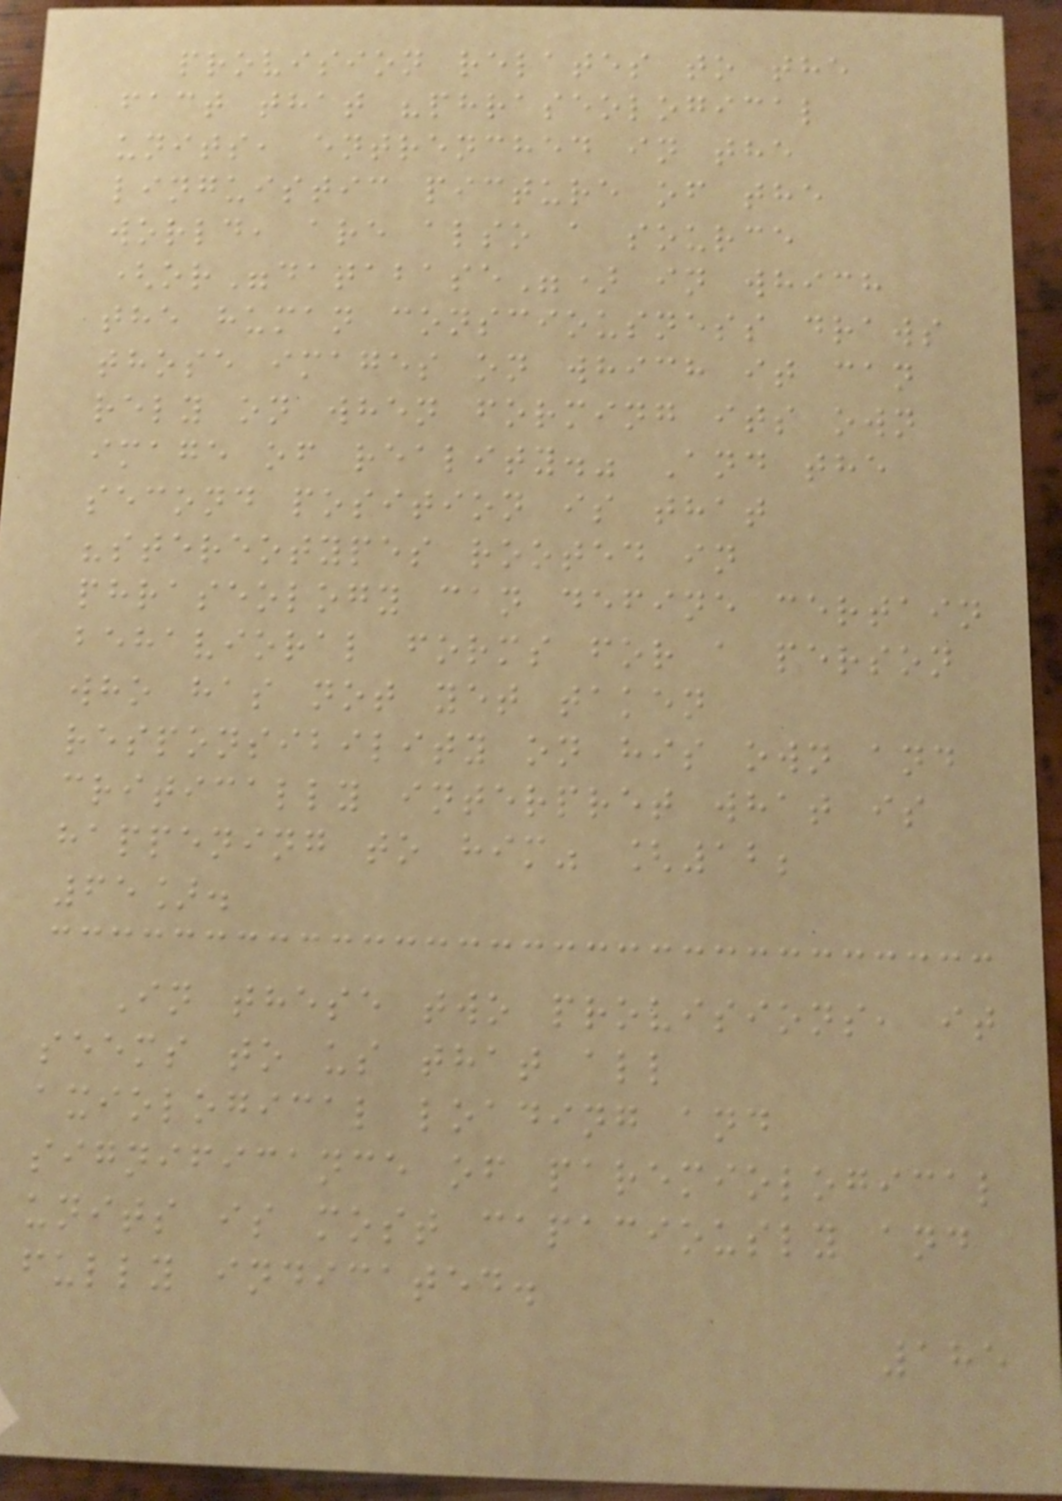provision relates to the
fact that "phraseological
units, entrenched in the
linguistic picture of the
world, are also a source
(or"database") in which
the human consciousness draws
those images on which it can
rely on when forming its own
image of reality." And the
second position is that
"stereotypes rooted in
phraseology can define certain
behavioral forms for a person
who has not yet taken
responsibility on his own and
critically interpret what is
happening to him" [12;
65].
In these two provisions, it
seems to us that all
axiological loading and
significance of paremiological
units is most capaciously and
fully indicated.
185
